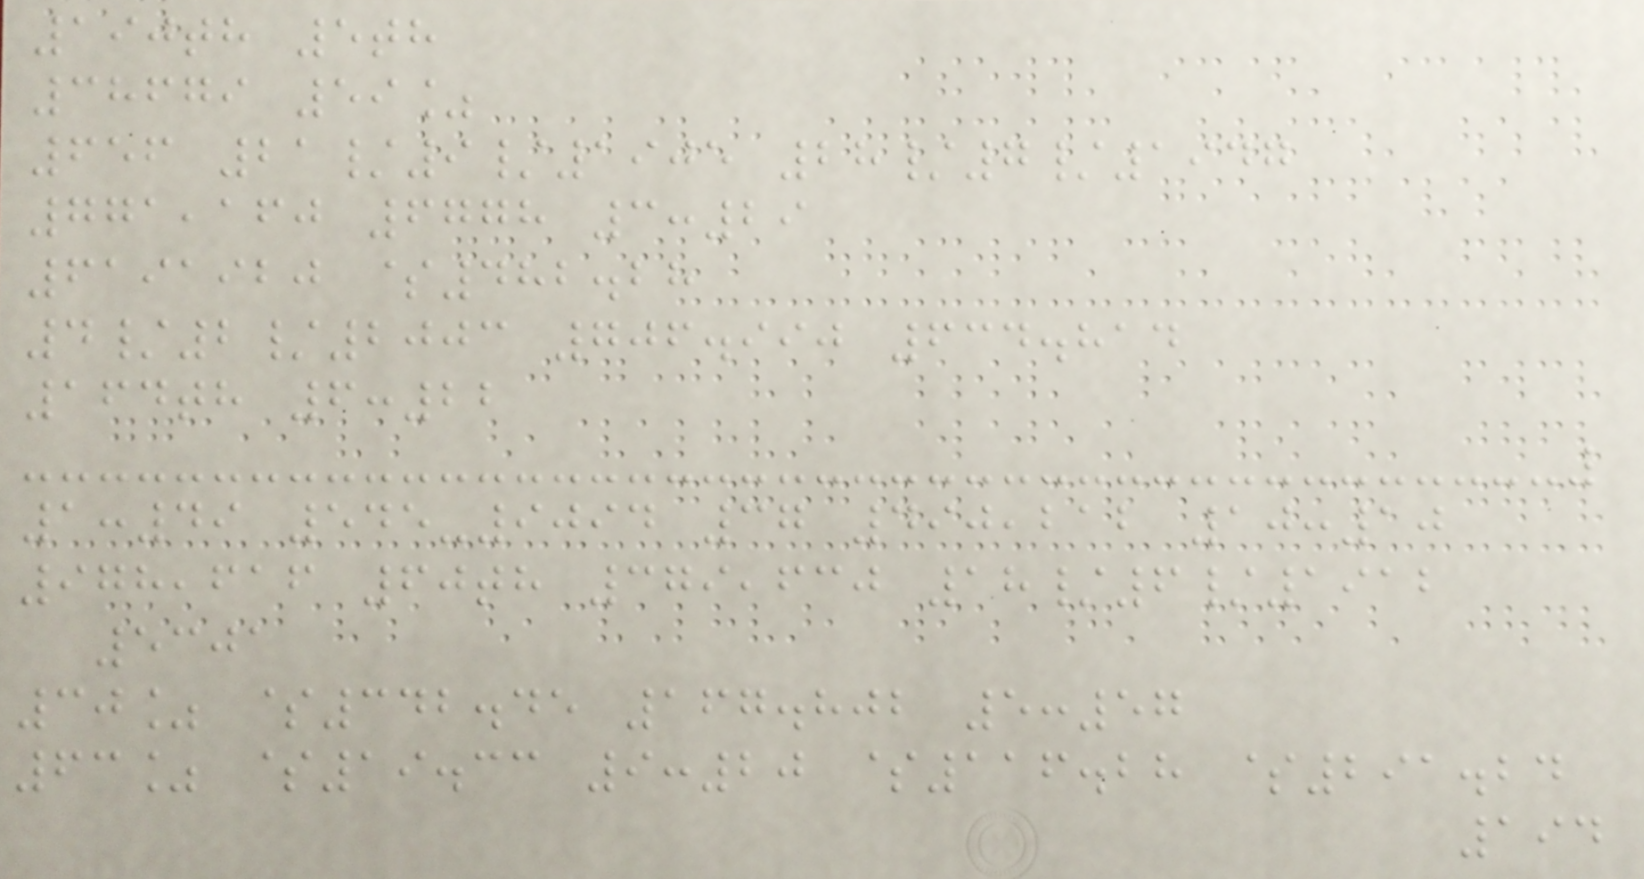190th 5th
38679 59%
656 21/9/1905 28/7/1947
771,160 6778 3:29
6191920 $482.28
4/2/2003 706.990 634.814
164th 6:22
1:49 545-9094 37 490,212 10:10
978,616 60th 379,630 18/6/1912
5301
30% $342.45 167.802 5:57
63% $19.33 9:20 $116.28 $291.24
194
